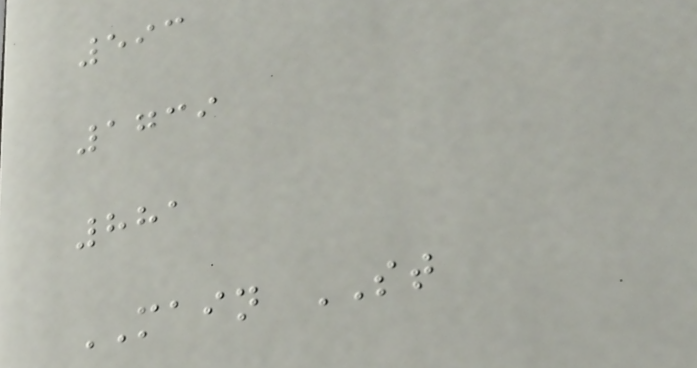593
1739
881
MAIN ST
